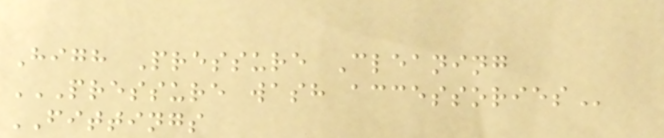High Pressure Cleaning
PRESSURE WASH ACCESSORIES
FITTINGS
